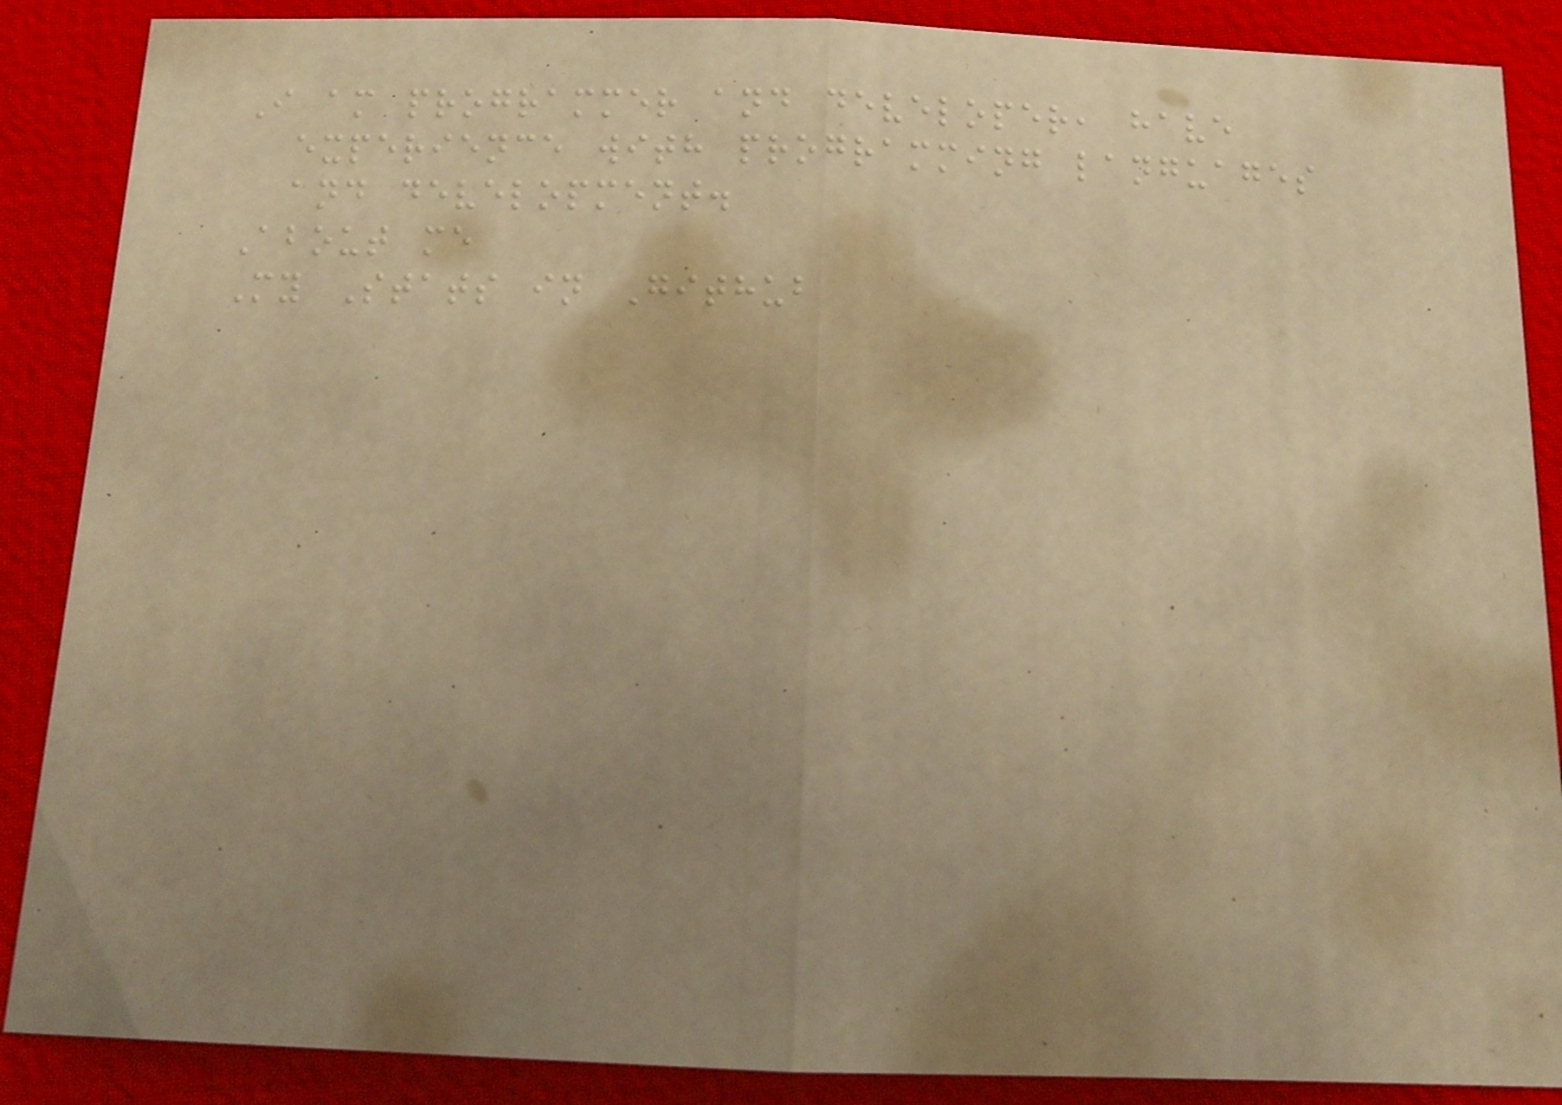I am programmer and developer, have
experience with programming languages
and development.
About me
My Stats in Github
